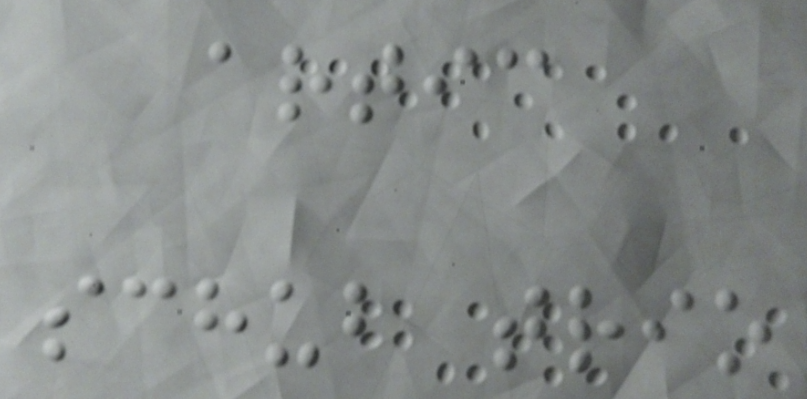artic
schub trio
